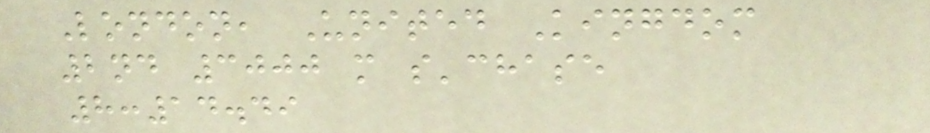London, United Kingdom
2nd 3000 m s'chase
8:14.49
